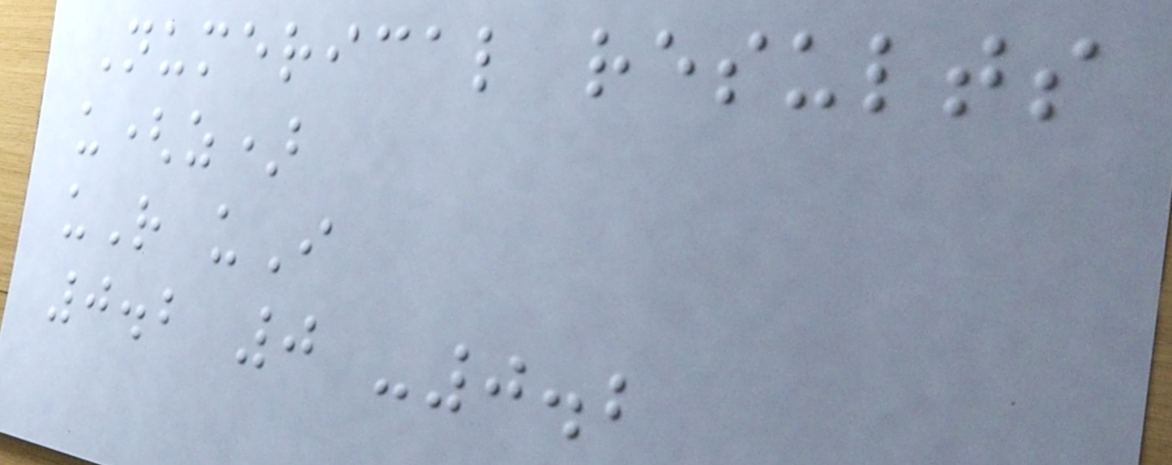Numerical results
u(z)
uR uI
0.2 0 -0.2
